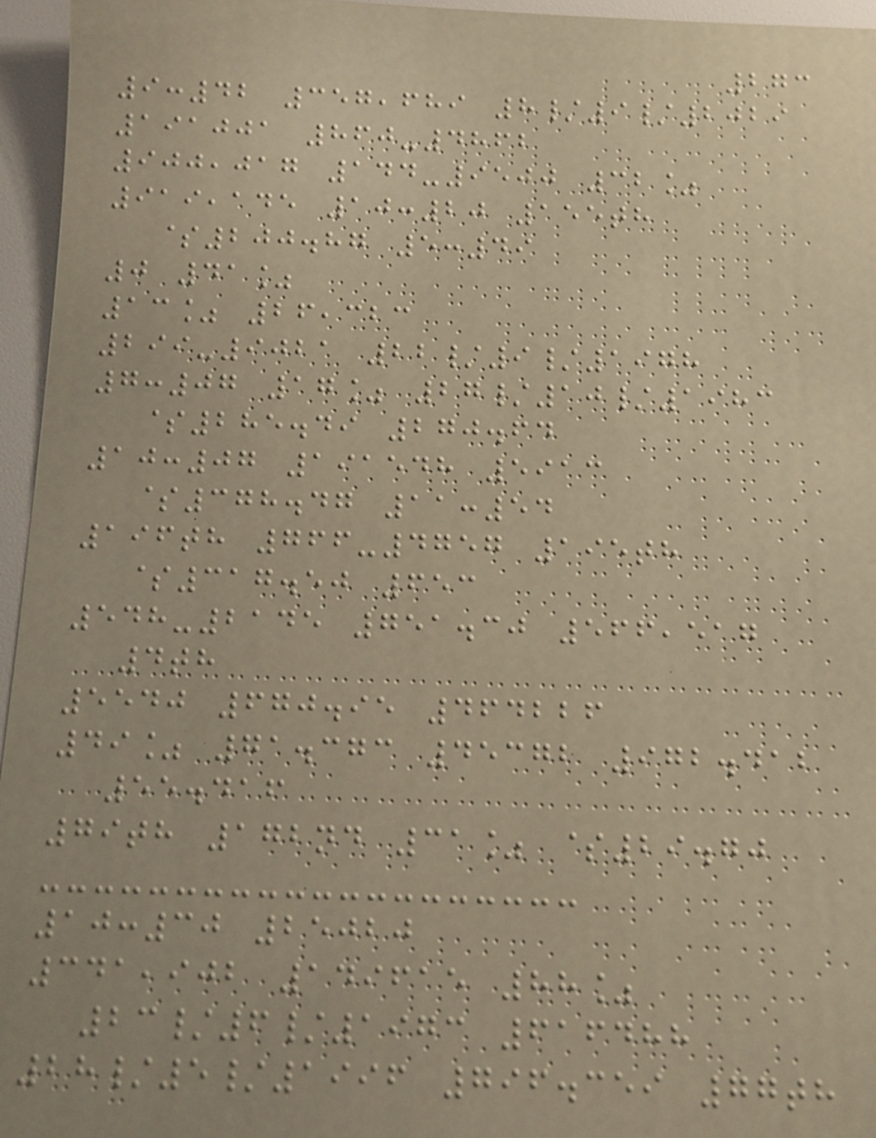273
9:42 357,689 8/9/2029
191001 860-4862
900,017 144-9500 32%
919,145 10:20 155th
$200.87 5:49
0 41%
13% 26,323
299-9021 22/9/1978
7:07 17% 27/10/1983
$285.49 270.64
10:07 191548 5913
$378.47 11:54
196th 766-4757 195th
$317.50 653
548-2145 751.30 566,517
4th
5540 670.95 464226
49% 71.373 45372 972.412
55.416
79th 172nd 31% $29.70
10:30 25020
341,902 149615 88%
23/6/1973 616488
28/5/1996 796.359 77th
